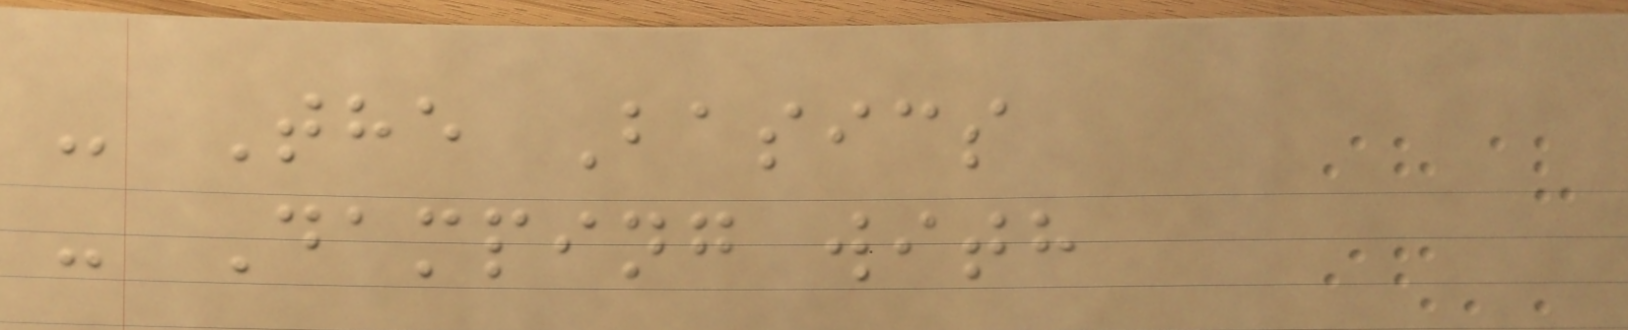- The Basics
- Damping with
